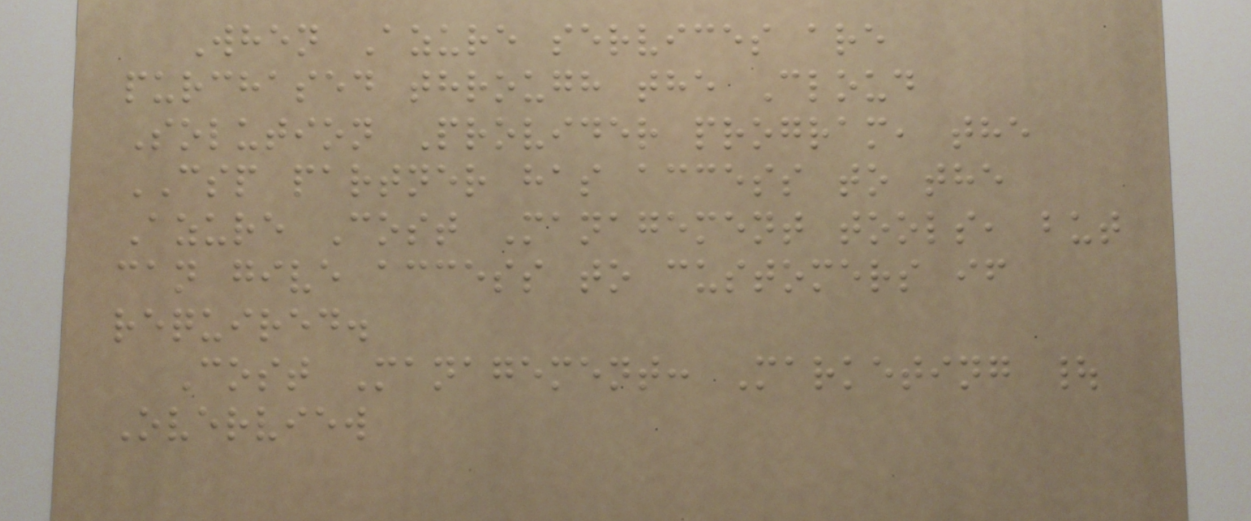When Azure services are
purchased through the Cloud
Solution Provider program, the
CSP partner has access to the
Azure Cost Management tools, but
can give access to customers if
required.
Cost Management: Marketing |
Overview
